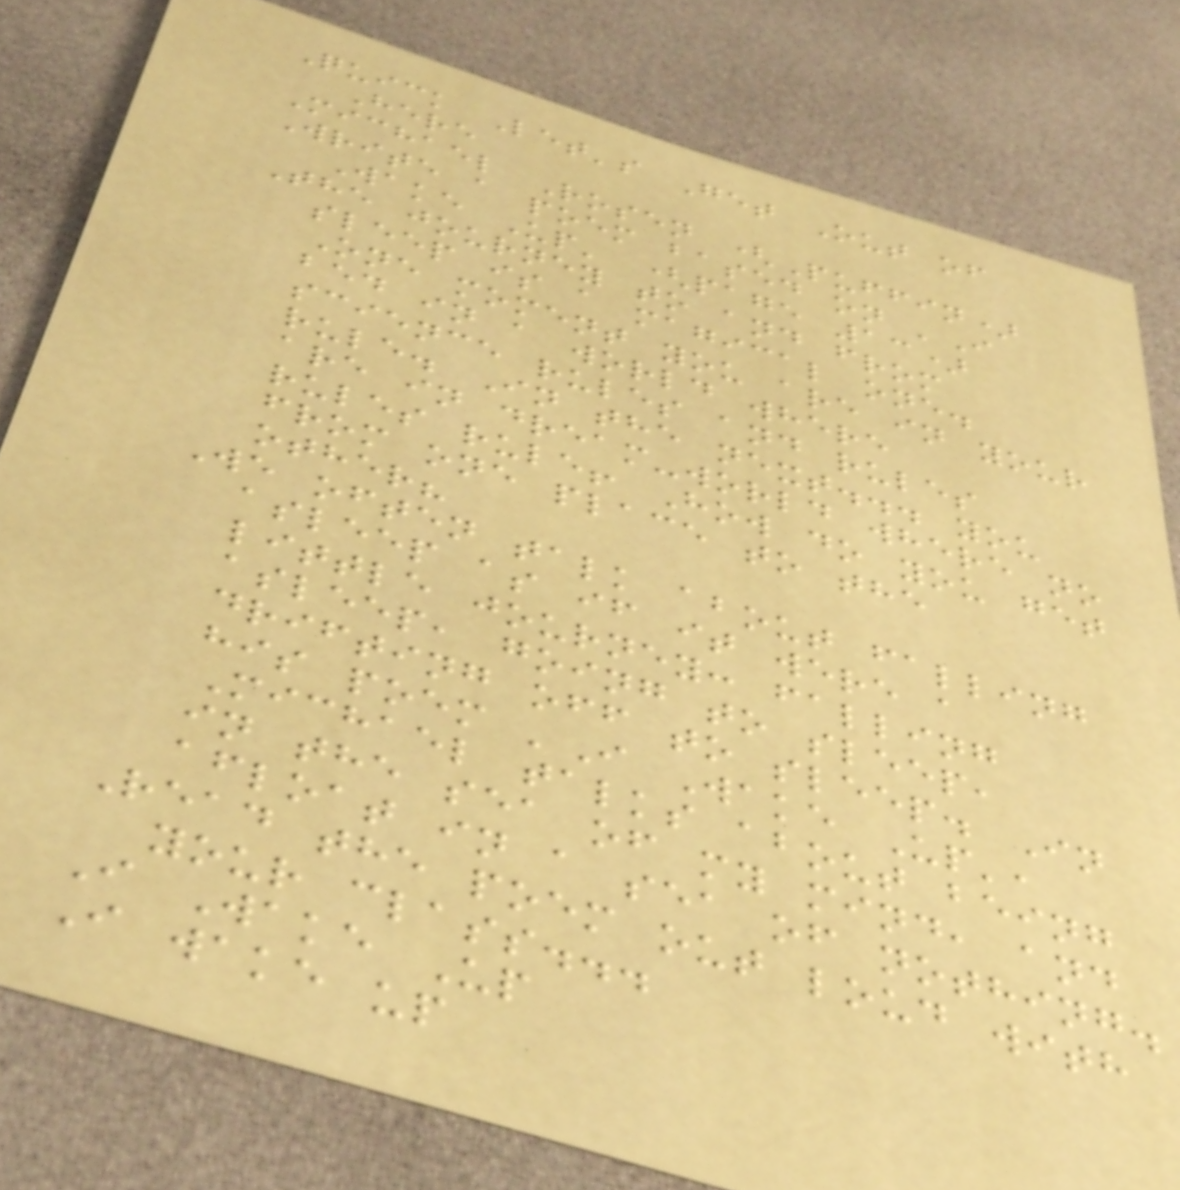Quick Let's Get Out of
Here
Michael Rosen (Puffin)
Write a poem based on 'I
Wake Up' (page 13)
The journey to and from
sleep is a magical one.
One moment you are in your
bed in a world where
science rules and rules
rule. In the next... you
are in dream-world where no
rules rule! How do you get
from one place to the
other?
We often talk about falling
asleep as if it were a
little journey: falling
asleep, going to sleep,
drifting off to sleep. In
his poem 'I Wake Up',
Michael talks about being
in the sea of my mind, and
afloat in a sea of nothing.
Read the poem out loud with
your class...
I Wake Up
I wake up
